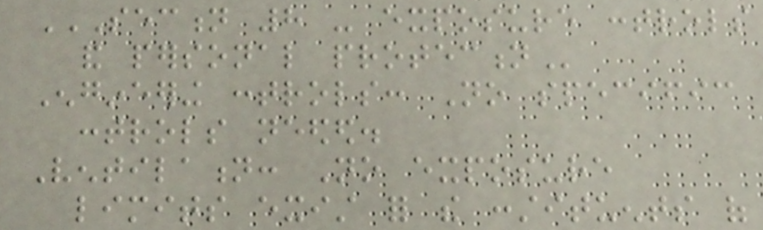SECTION 8 - EXPOSURE CONTROLS
AND PERSONAL PROTECTION
Engineering controls: No specific
controls needed.
Ventilation: No exposure
limits exist for the constituents of
